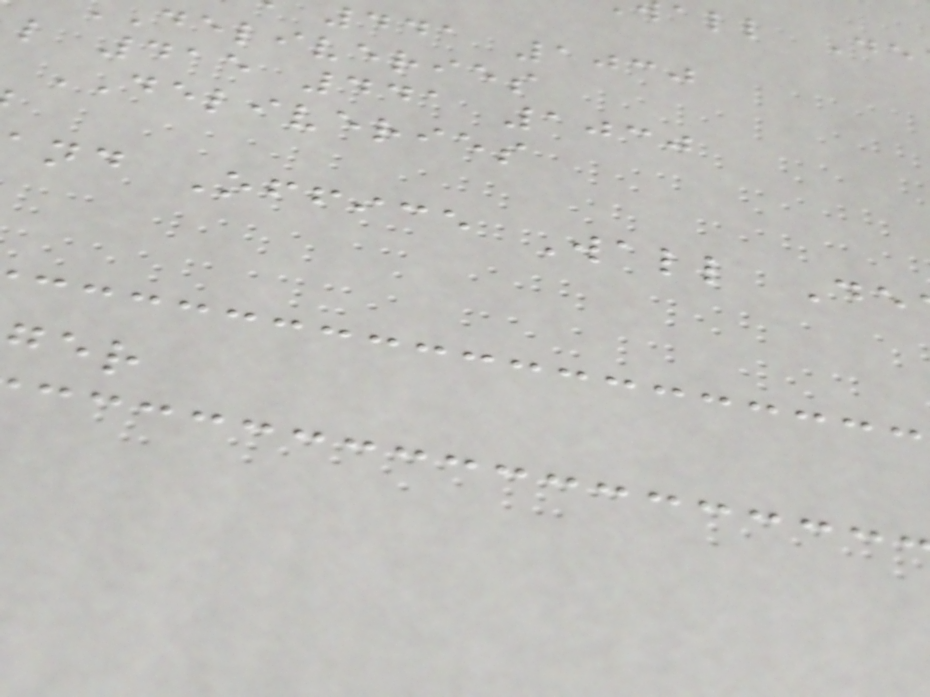441 1030
deliveries
l 415 441 1030
DELIVERIES
nd Office Wall De
